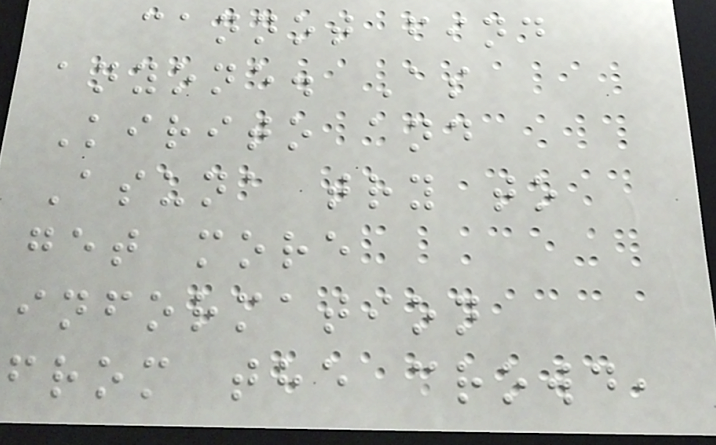cannot find
anyone. As
Kirito and
Asuna try to
get more
information
from the crowd,
